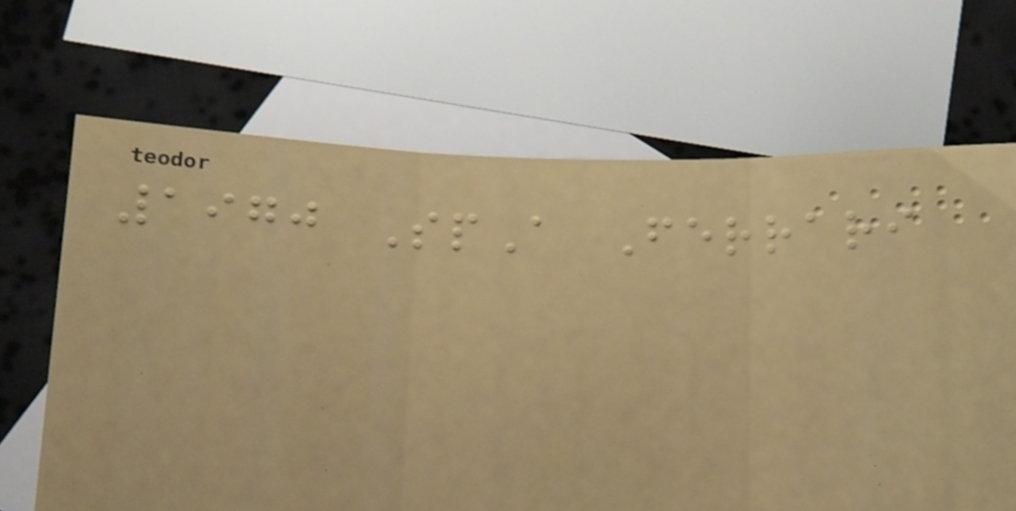1970 SpA Ferrari
